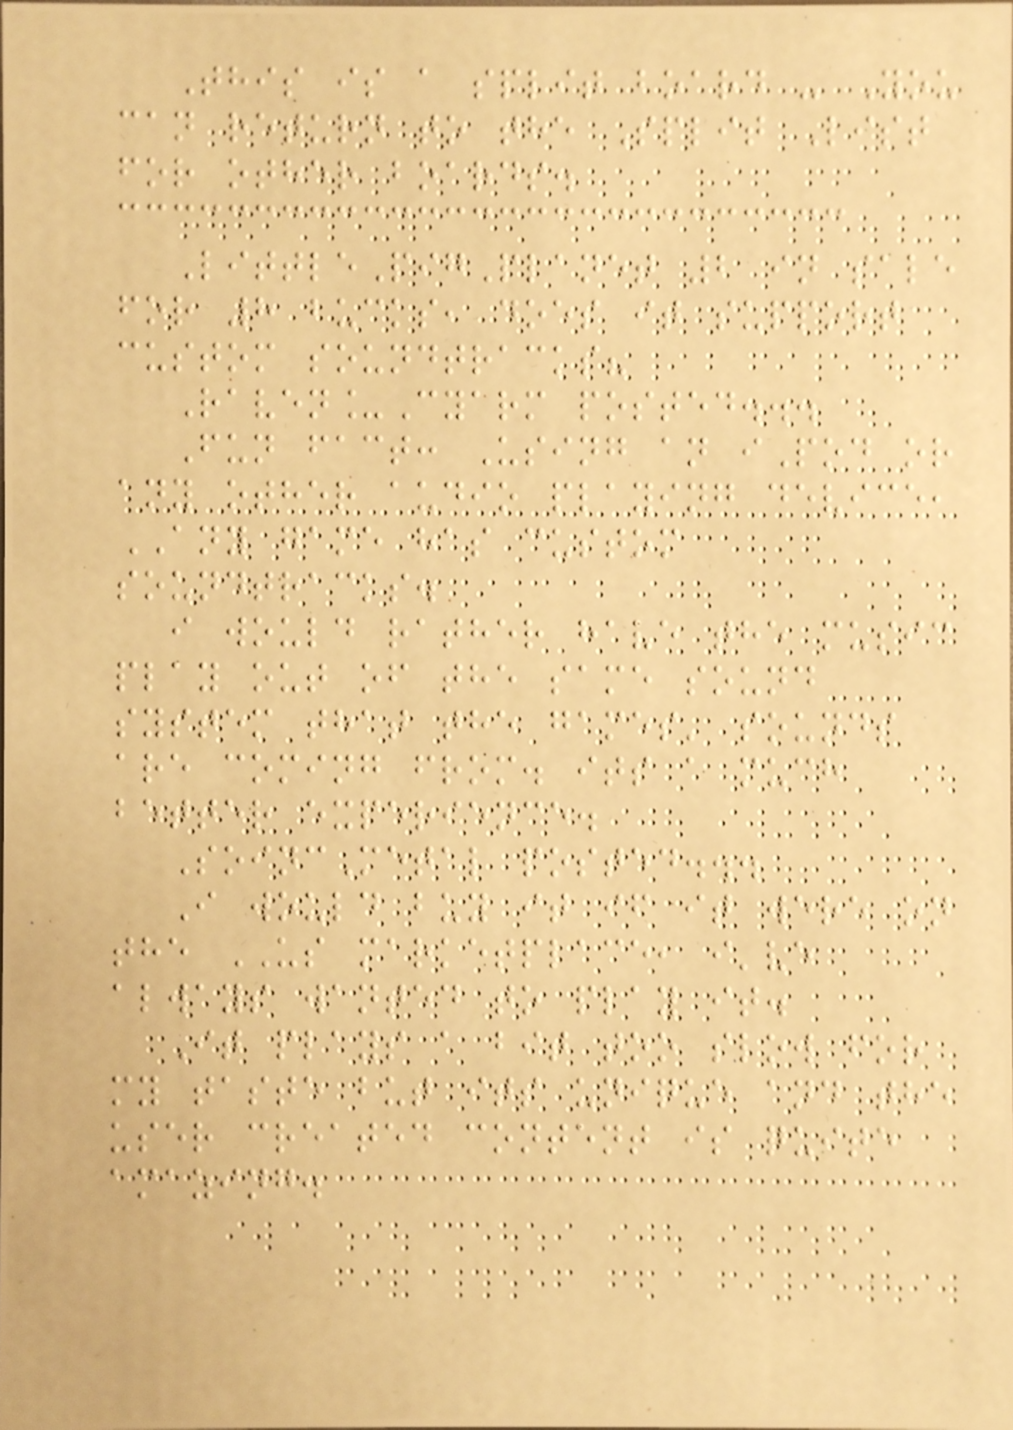This is a split board - You
can return to the Split List
for other boards.
LittlePigPlanet 2 in sale
for 8 bucks, does it support
custom soundtracks?
Raven_Cyarm posted...
Fun fact: Using an iPod or
any other audio playing device,
ANY game has custom
soundtracks.
i would rather have the music
play out of the same sound
system that the games' sounds
are coming from. its a much
better experience.
SoincMetal posted...
I would buy it if it were on
the US marketplace, i've
always wanted to play it.
It plays a bit too slow for
my taste but its unique and the
user created content is quite
amazing.
